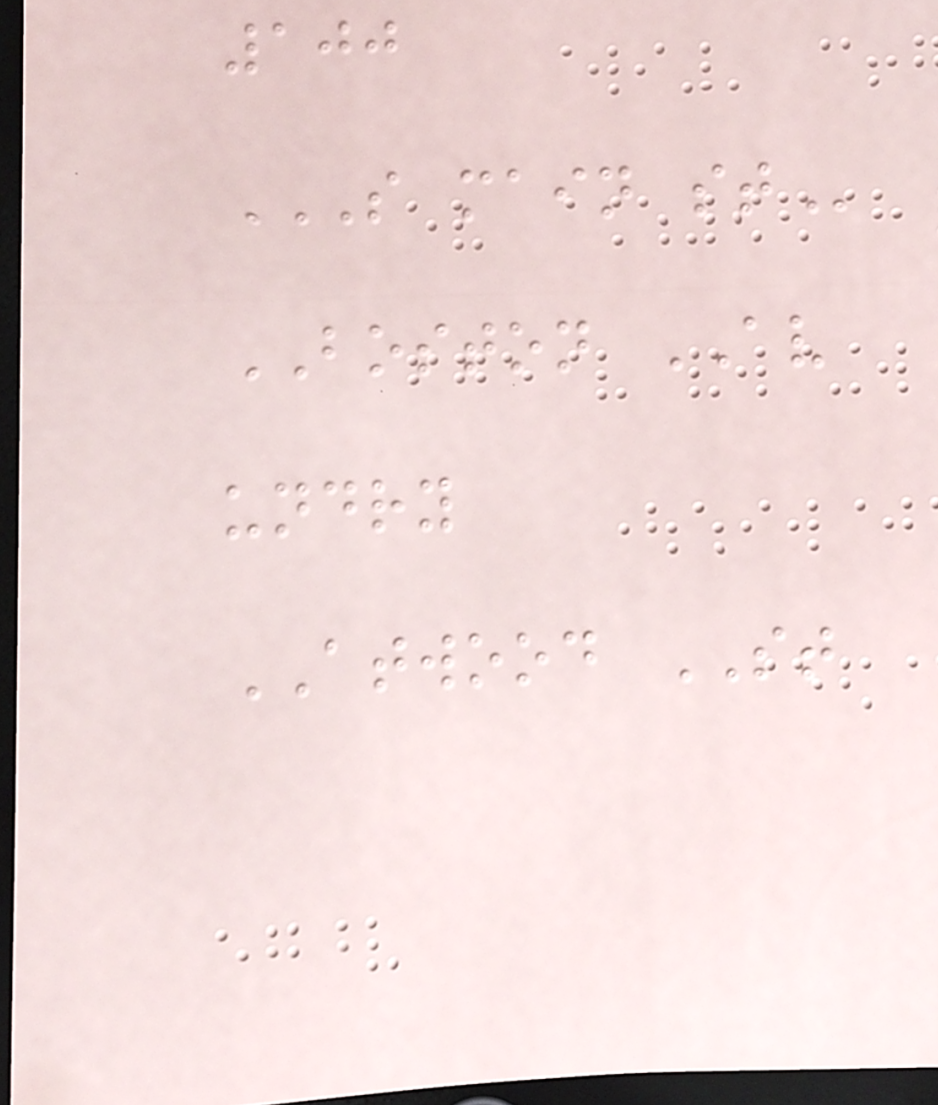100
S MAIN ST
BOSTON AV
undry
ATWOOD ST
